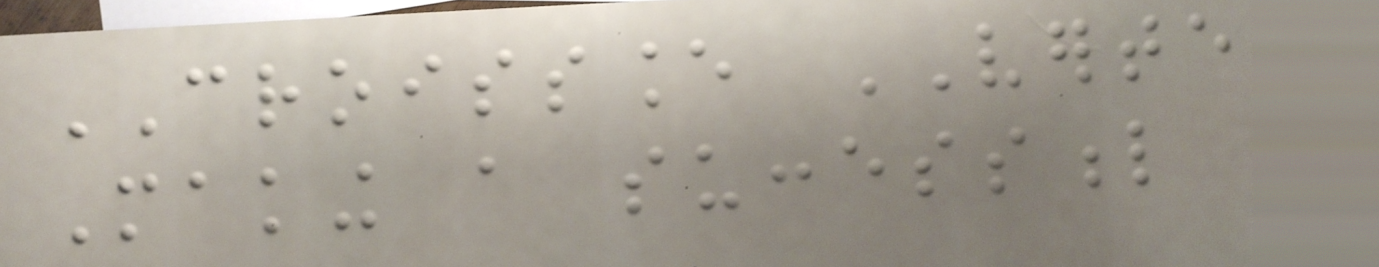CROISSANCE VERTE
Making a successful
